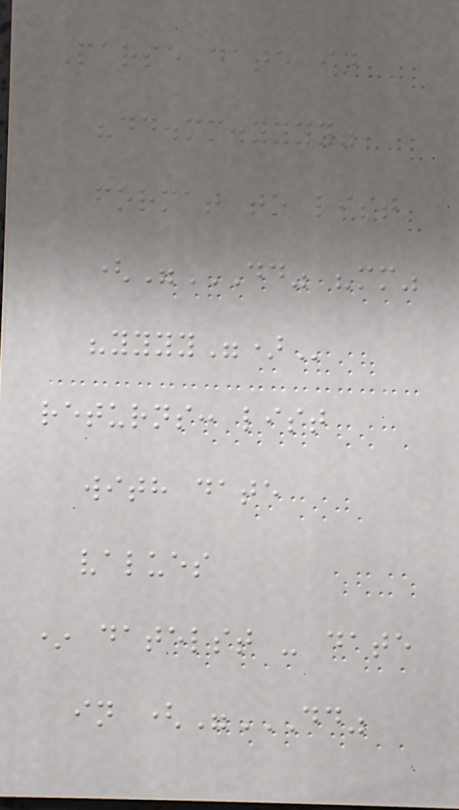Parse date in
"dd.mm.yyyy"
format to list
("DD" "MM"
"YYYY")
returns: list
with date
values
* datelst - date
in ("DD"
